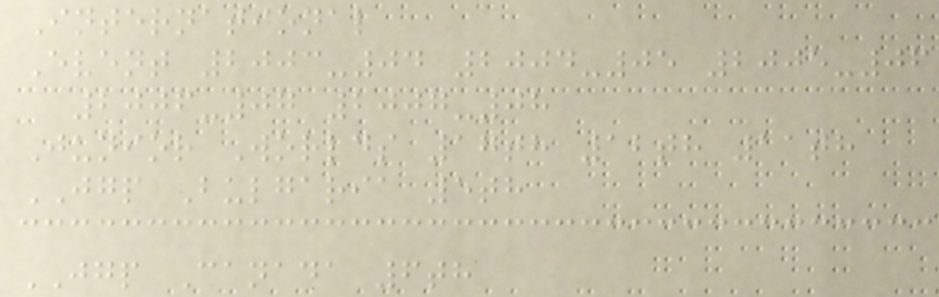International
Event 2003-04 2004-05 2005-06
2006-07 2007-08
Junior Worlds 17th 12th 11th
JGP Bulgaria 5th
JGP Canada 6th
